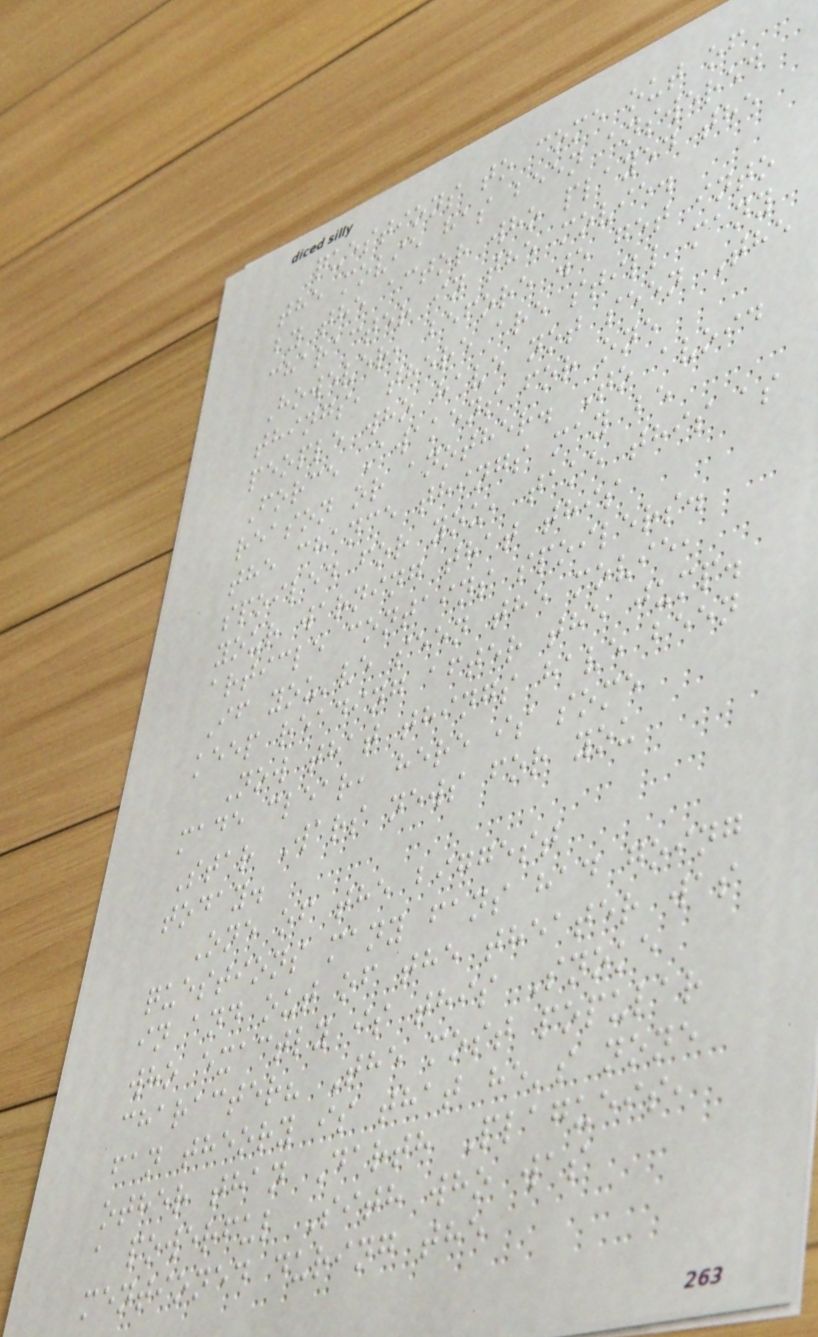questions to come out of
the movie has been answered
by the actor who played the
character in the movie.
However, before we get into
things, there are still many
people who have not seen The
Force Awakens for one
reason or another. To avoid
the chance things may be
spoiled for you, take this as
your warning that this
article contains spoilers.
If you've seen the movie,
keep reading after the jump.
Now that things have been
made clear, here is some
Star Wars news for you
today.
One of the biggest
questions many fans had going
in and out of the theater was
who exactly is this Snoke
character? The most popular
fan theory is that he's none
other than Darth Plagueis,
a powerful Sith who was
mentioned during the
